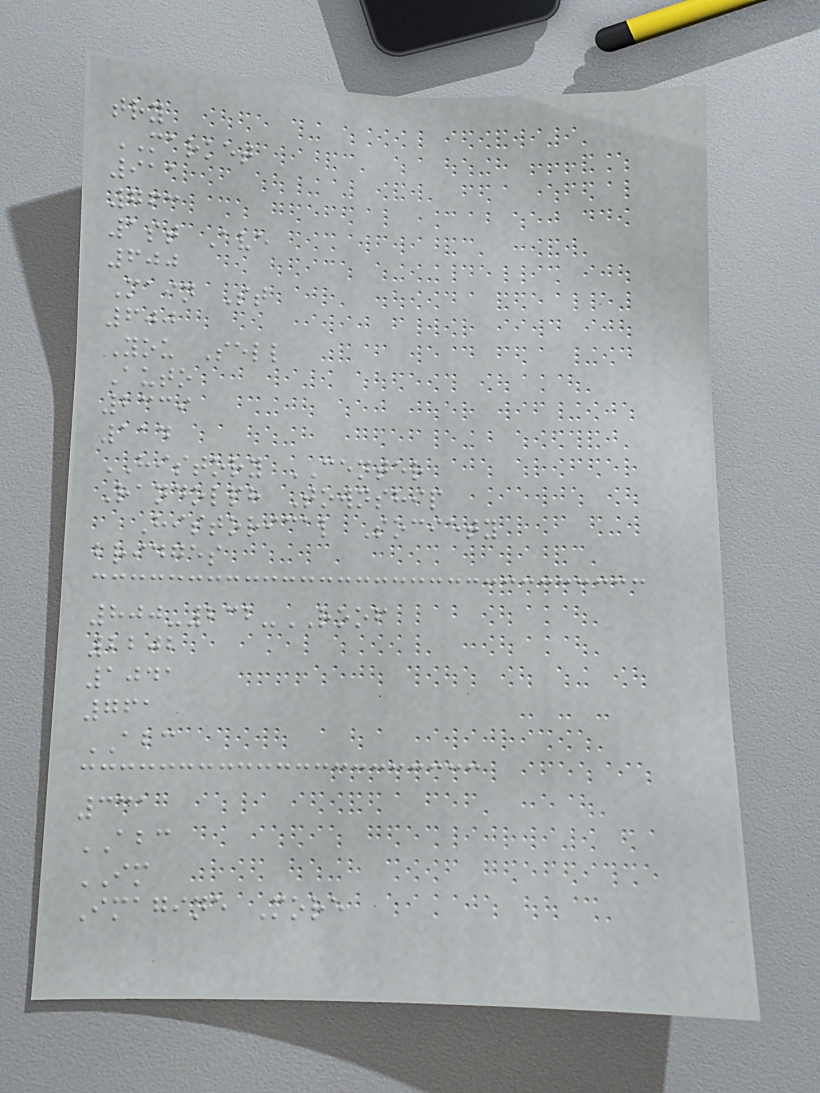try
MARKET
911
763
1st Ave
600
Main St
600
You Sell
Auto
2339
114
HISTORY CENTER
Randolph Township
Historical Society
bridges
800-232-ROOF
2202
1041
761
ABC
331
ABC
IM
Imagine More
